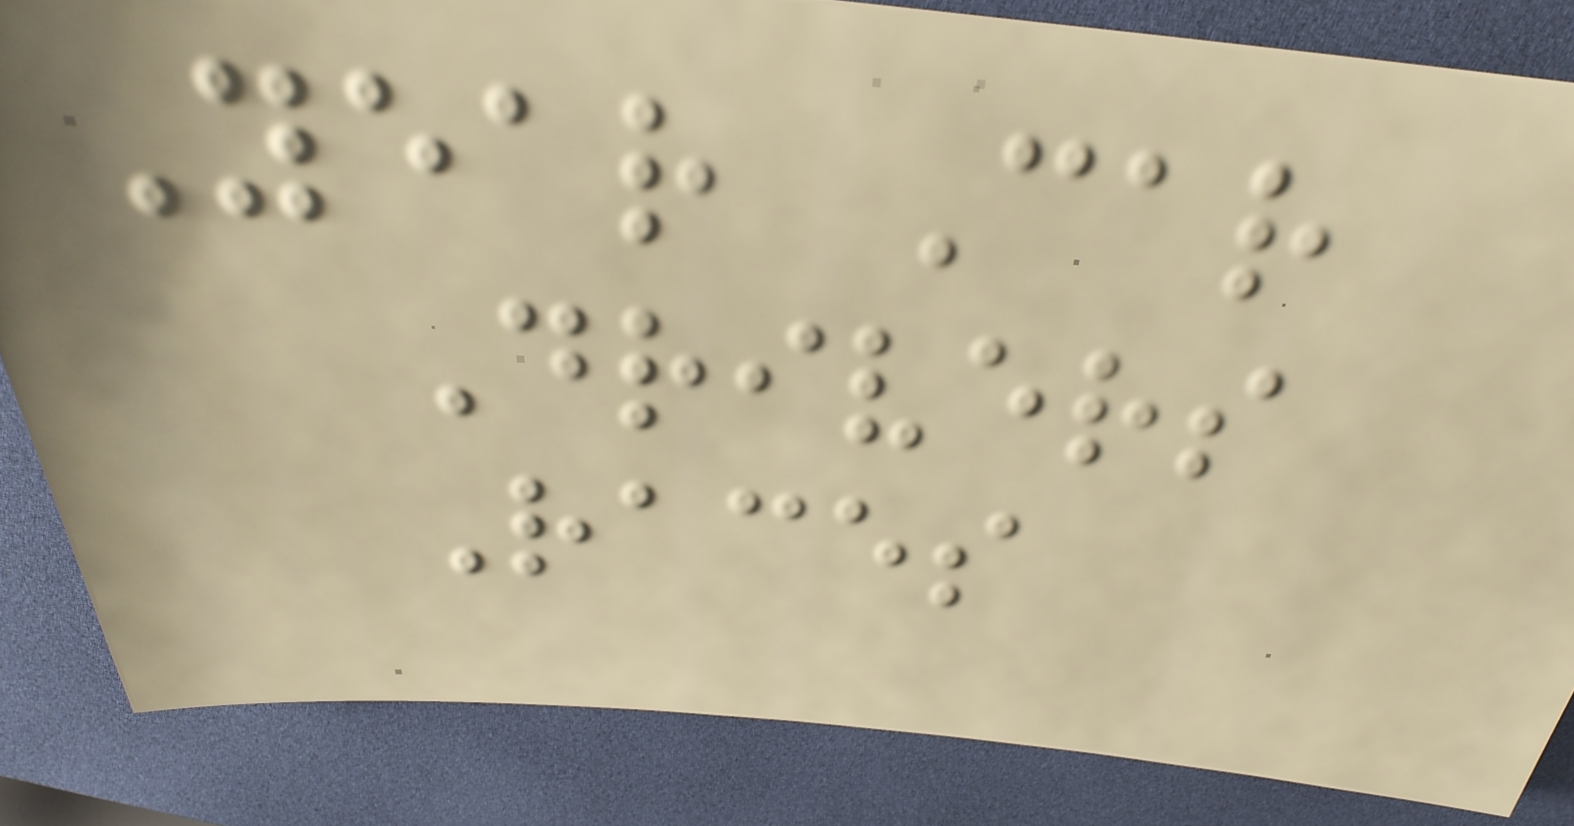Year Car
Drivers
Races
